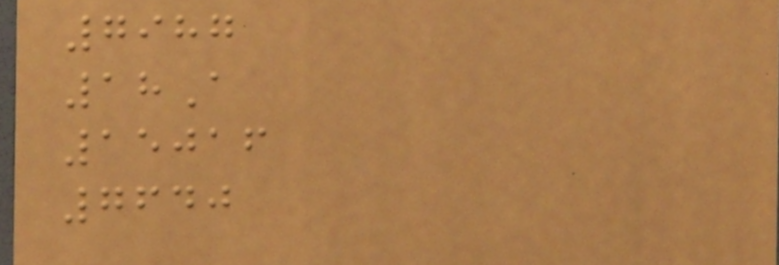7987
18A
15016
7640
